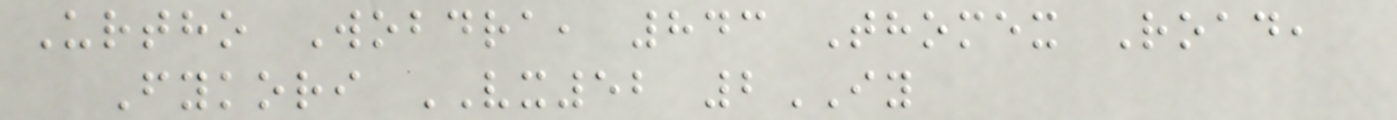Urtho Wobdra, 843 Thomex Road,
Fykori VX52 2IY
